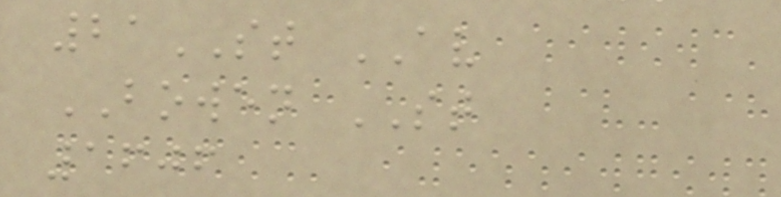21ST AV
BOWEN ST
1606
